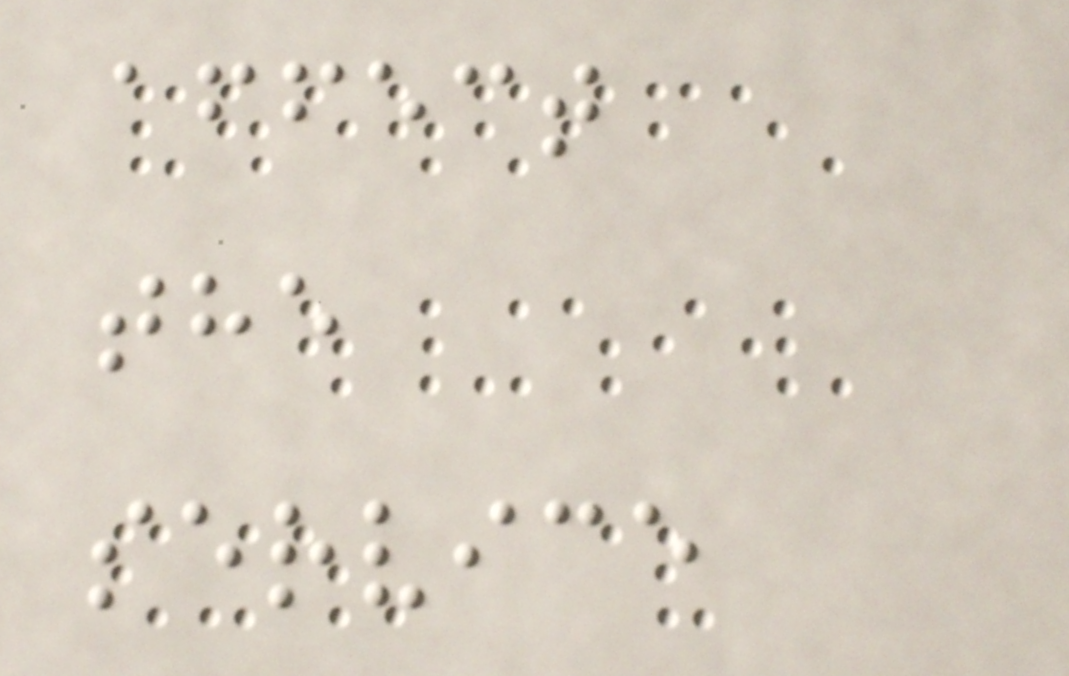affect
the
service
